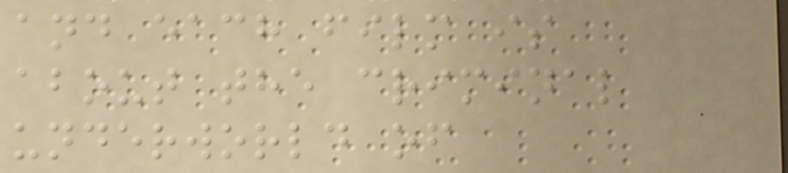and each film is
about the criminal
underworld of
